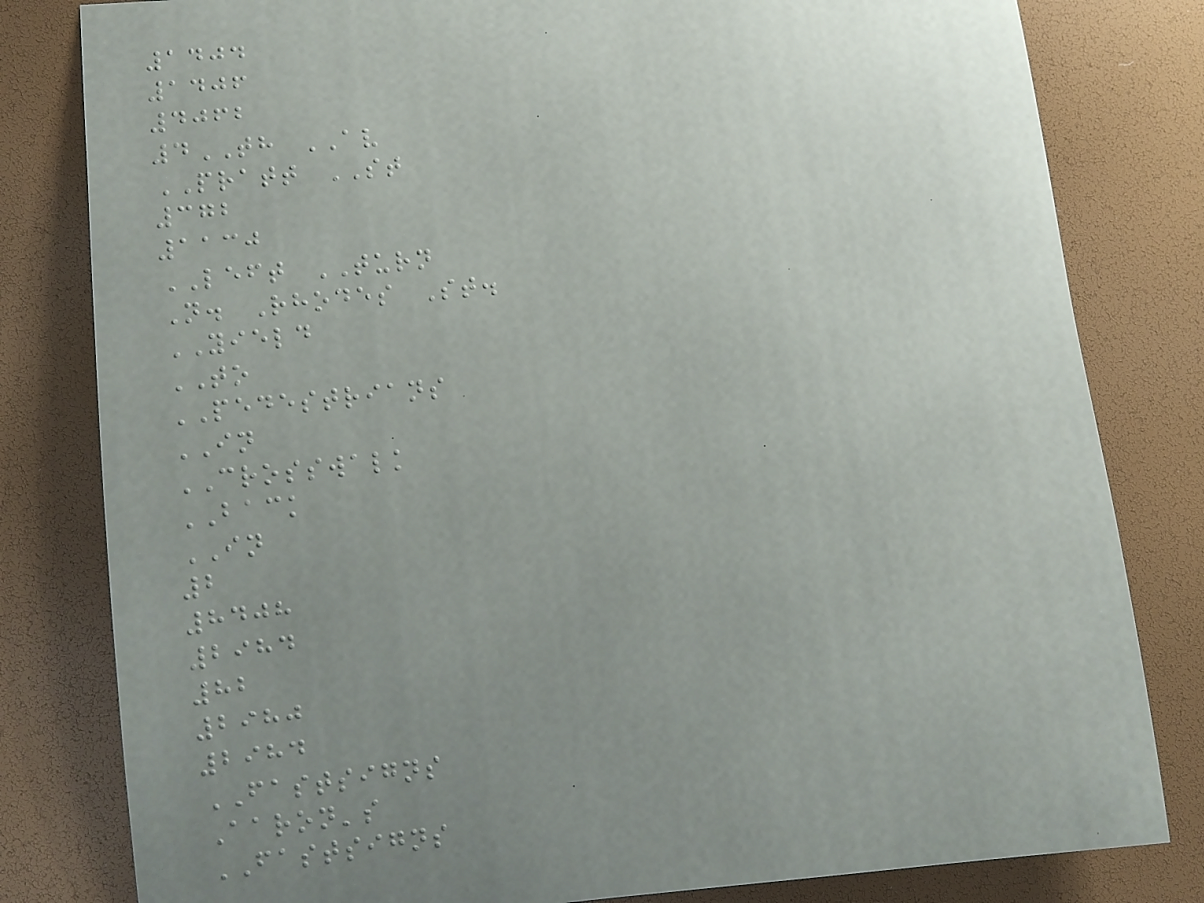1404
1406
4062
4TH AV
PRATT ST
372
1130
LEFT TURN
N. Rhodes St.
YIELD
TO
PEDESTRIANS
IN
CROSSWALK
BACK
IN
2
8408
2984
82
2980
2984
FASTSIGNS
Aaron's
FASTSIGNS
